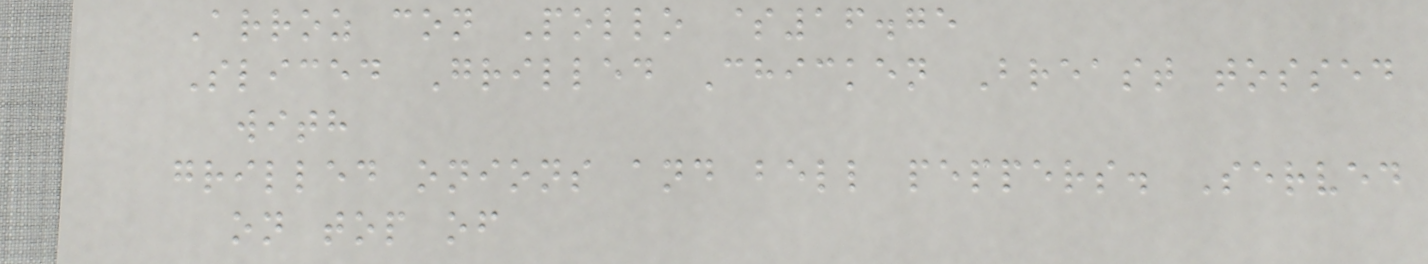Arroz con Pollo $16.75
Sliced Grilled Chicken Breast tossed
with
grilled onions and bell peppers. Served
on top of
